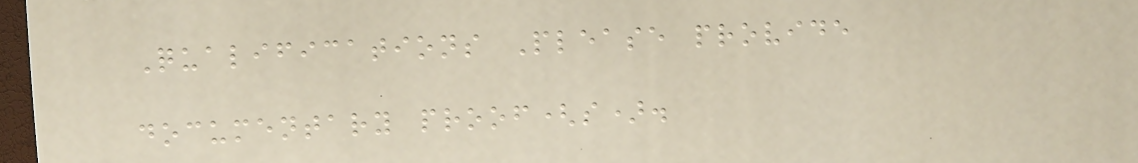Qualifications Please provide
documentary proof(s).
